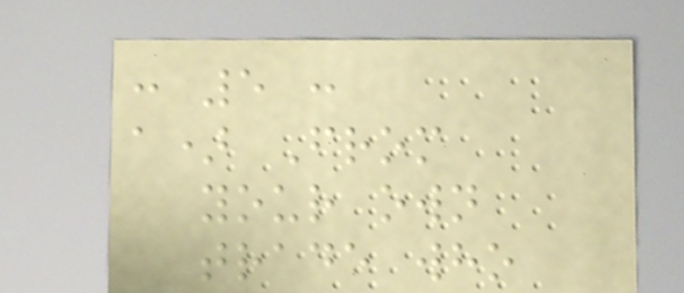: 5 :
a) From
your own
trade who
